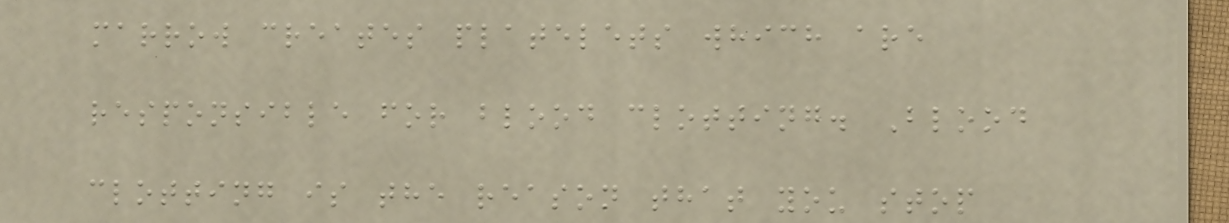marrow creates platelets which are
responsible for blood clotting. Blood
clotting is the reason that you stop
